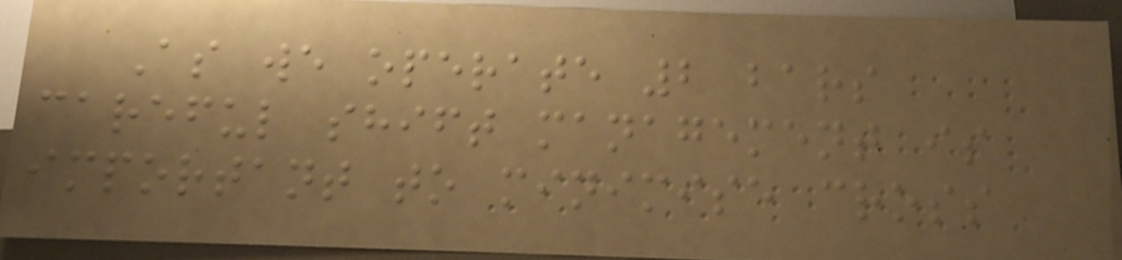As we operate 2 bars
careful shift management is
important to minimise cross
